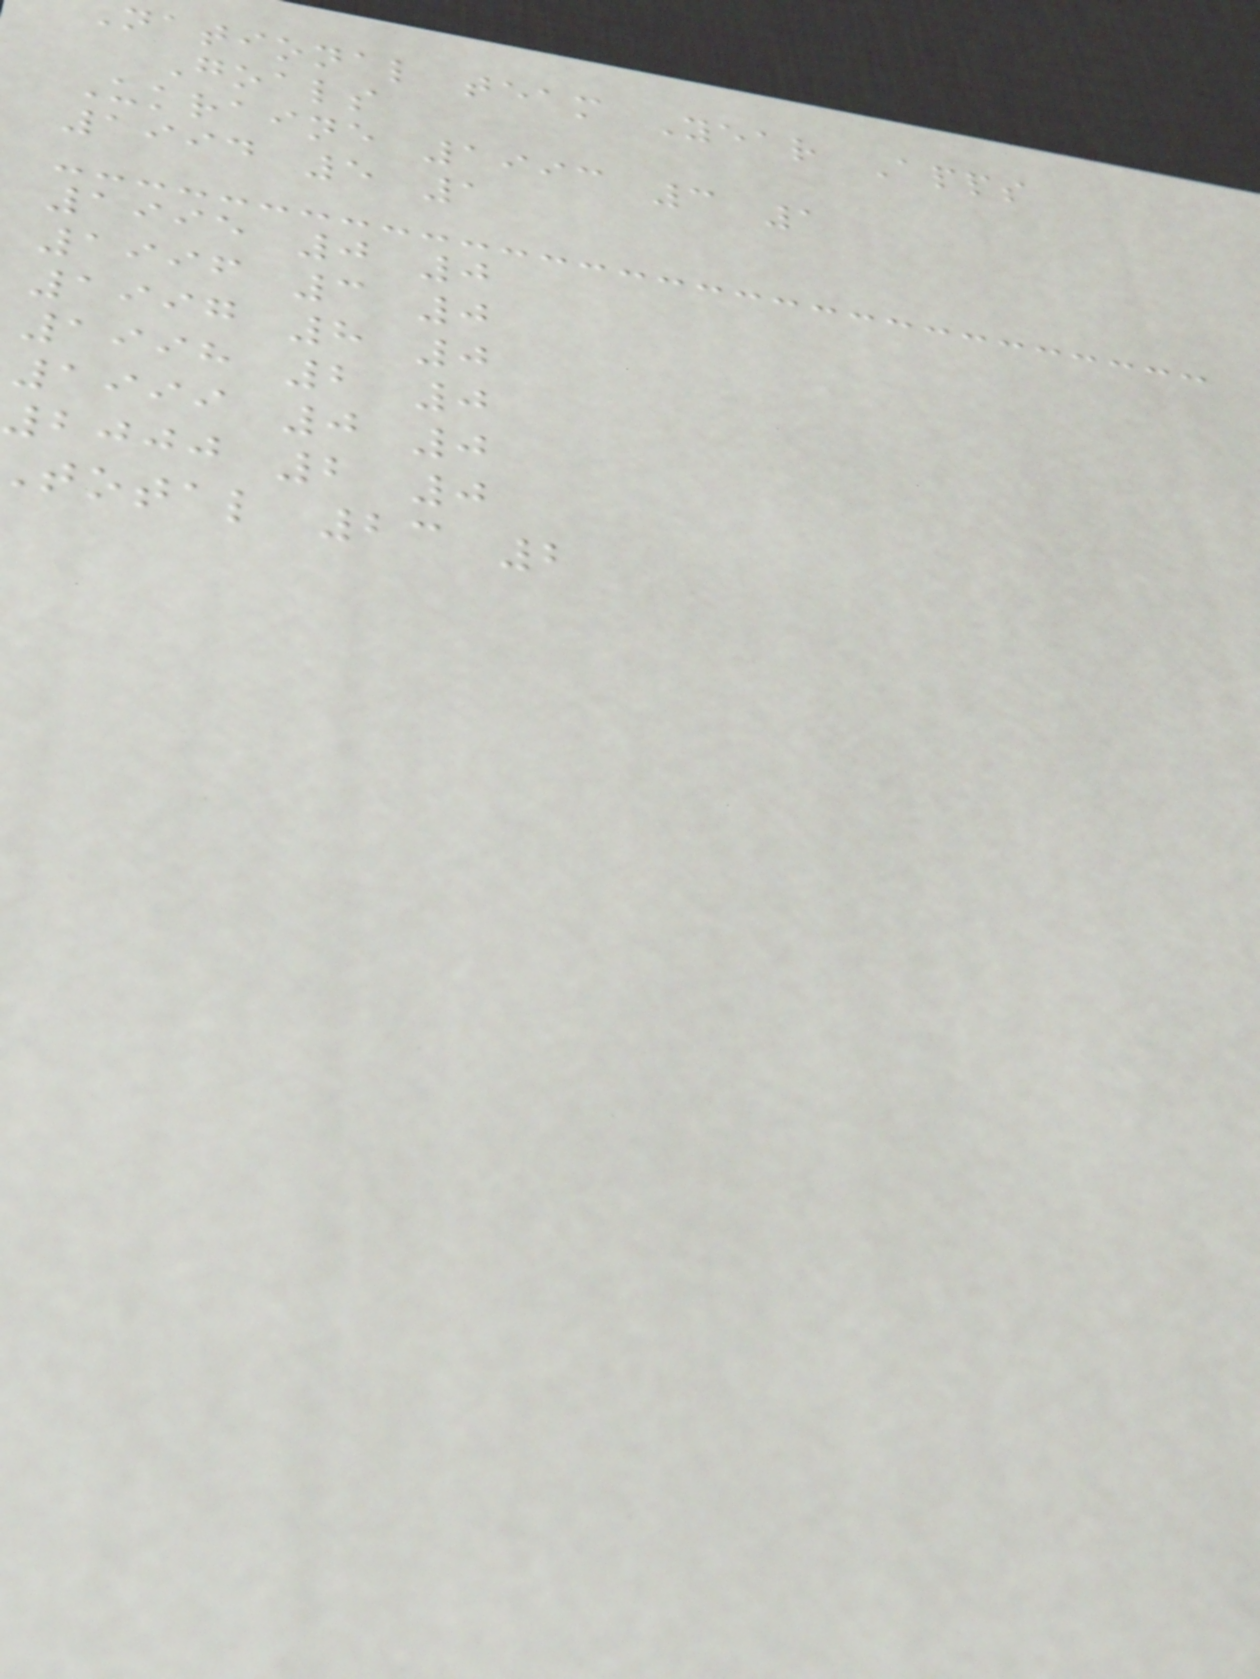national team Year Apps
Goals
Ukraine 1993 3 1
1994 5 1
1995 0 0
1996 3 0
1997 8 0
1998 2 0
1999 0 0
2000 2 0
total 23 2
